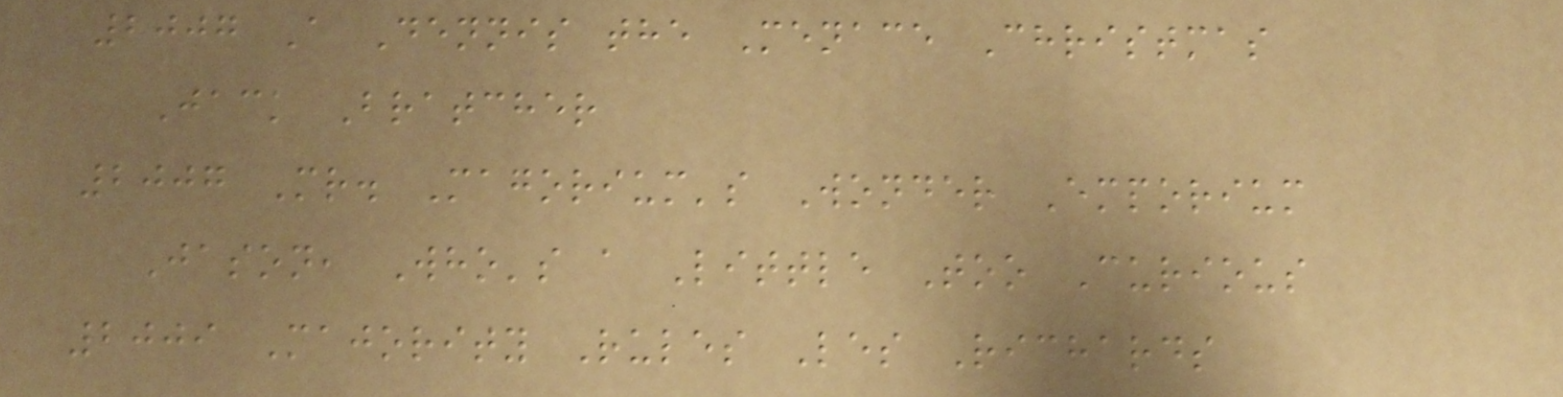2007 A Dennis the Menace Christmas
Jack Bratcher
2007 Mr. Magorium's Wonder Emporium
Jason, Who's a Little Too Curious
2009 Majority Rules Les Richards
